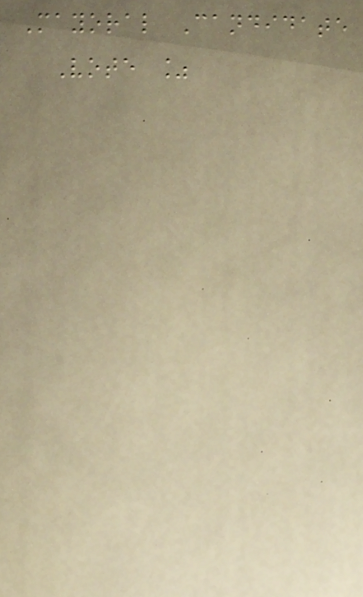Mayoral Candidate
Vote %
